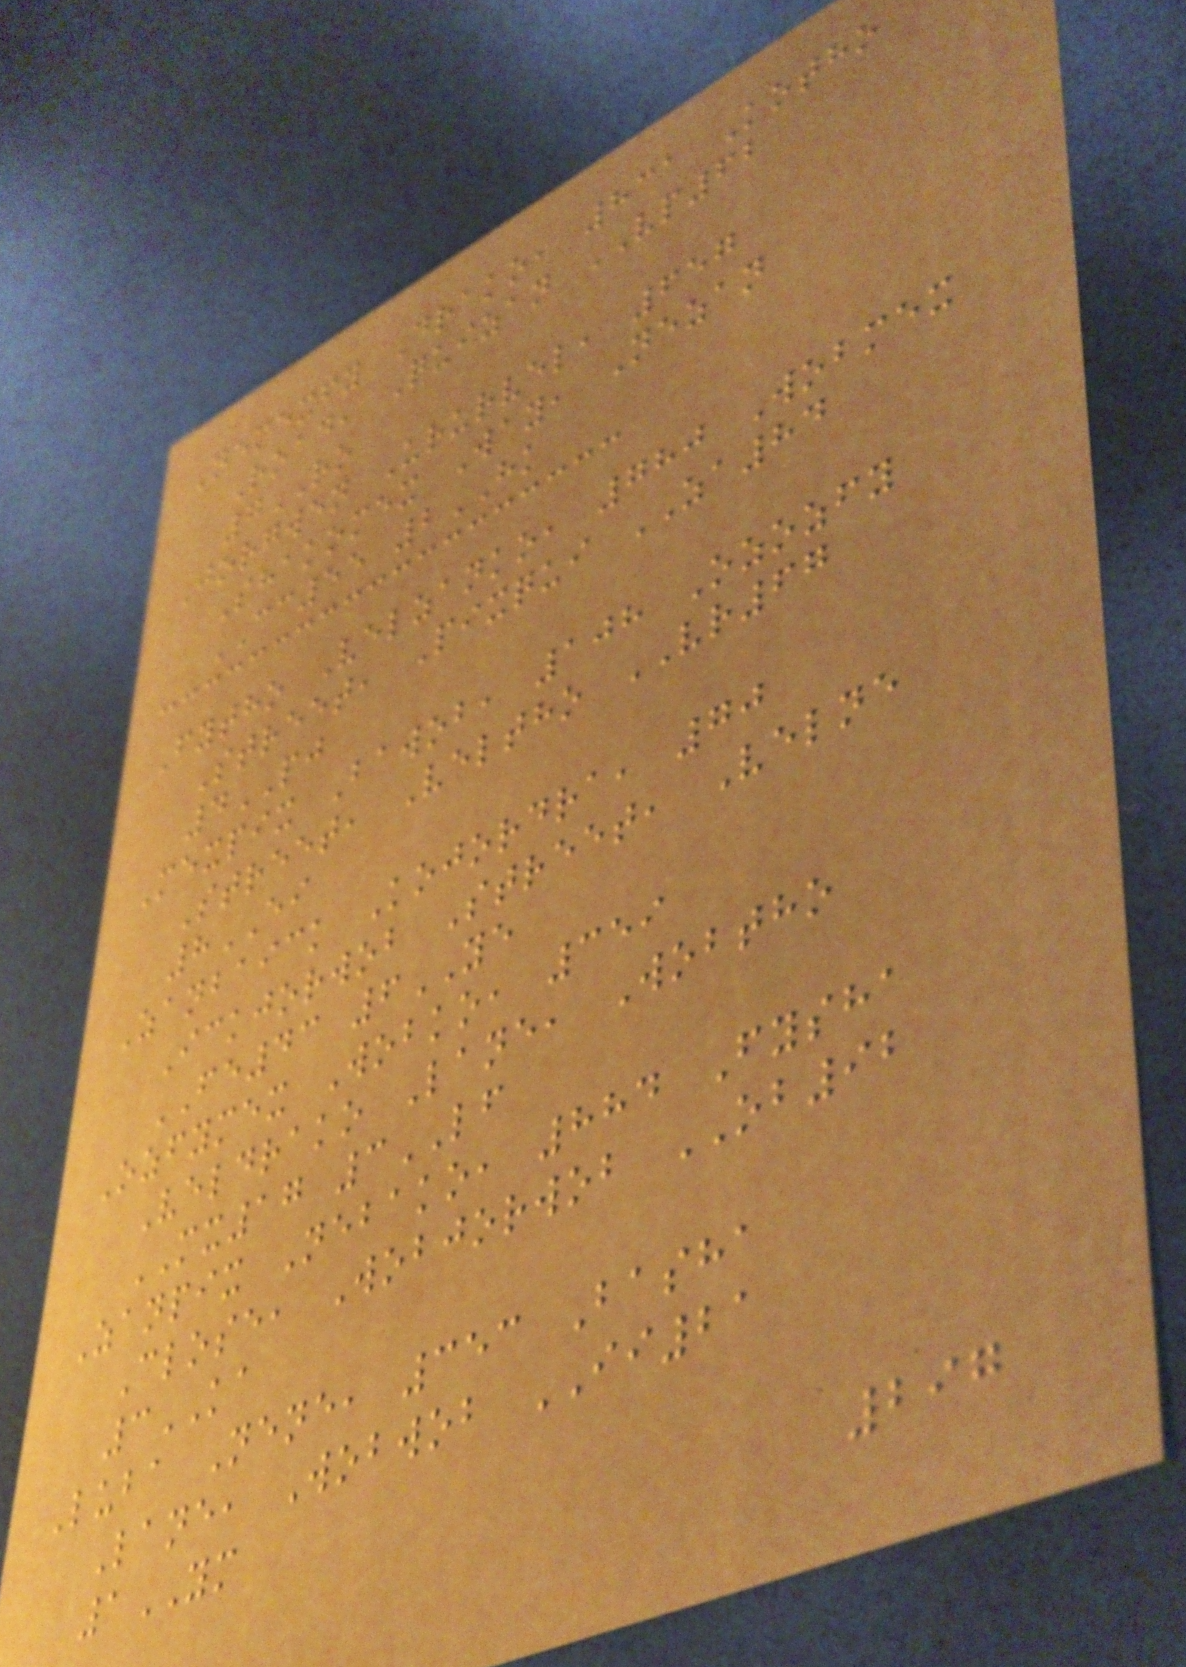Nemexfy Drako, 831 Kotho
Road, Quizan VP62
7RO
Jorgwen Ururvel, 657
Shakomex Way, Nezan
CC55 2HK
Fytho Velzanko, 780 Wobmex
Street, Pixqui ZA84
4PJ
Mexpix Bawob, 108 Ozozfy
Street, Veltho VR67
8EI
Zanbaick Kojordra, 70
Ickjorwob Street, Velne
FE43 6YE
Ozfymex Wobko, 359
Veldrako Lane, Wobtho
MX17 3LF
Zanpix Nebako, 884 Fysha
Close, Wobjorwob OB92
3KA
Luba Nene, 353 Basha
Lane, Wobwob II21
1YM
297
